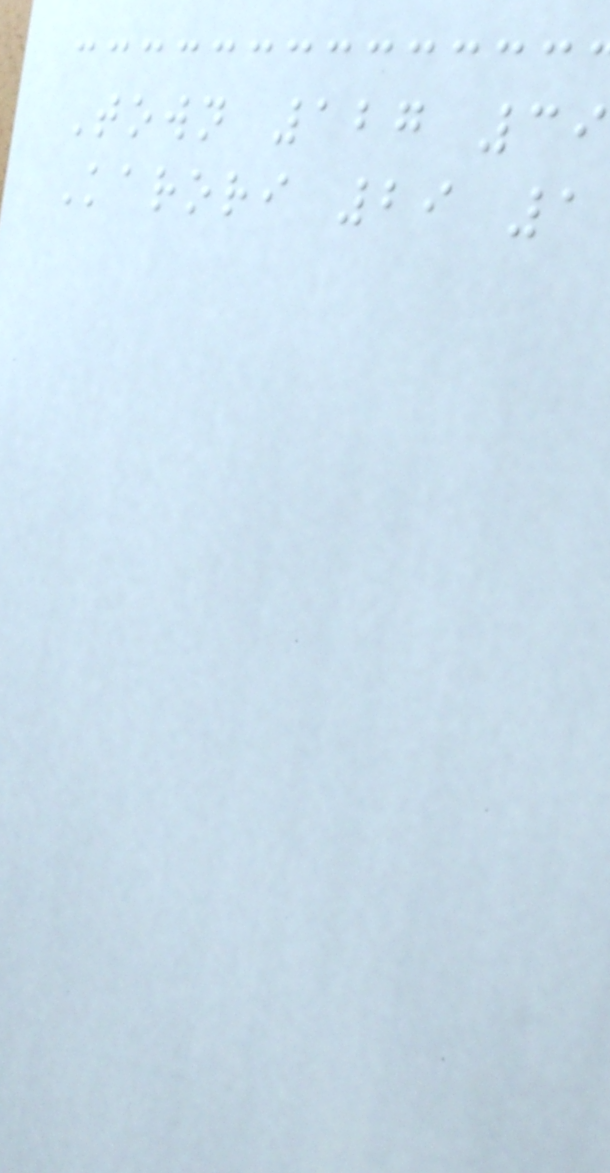Town 127 39
Karori 29 1
